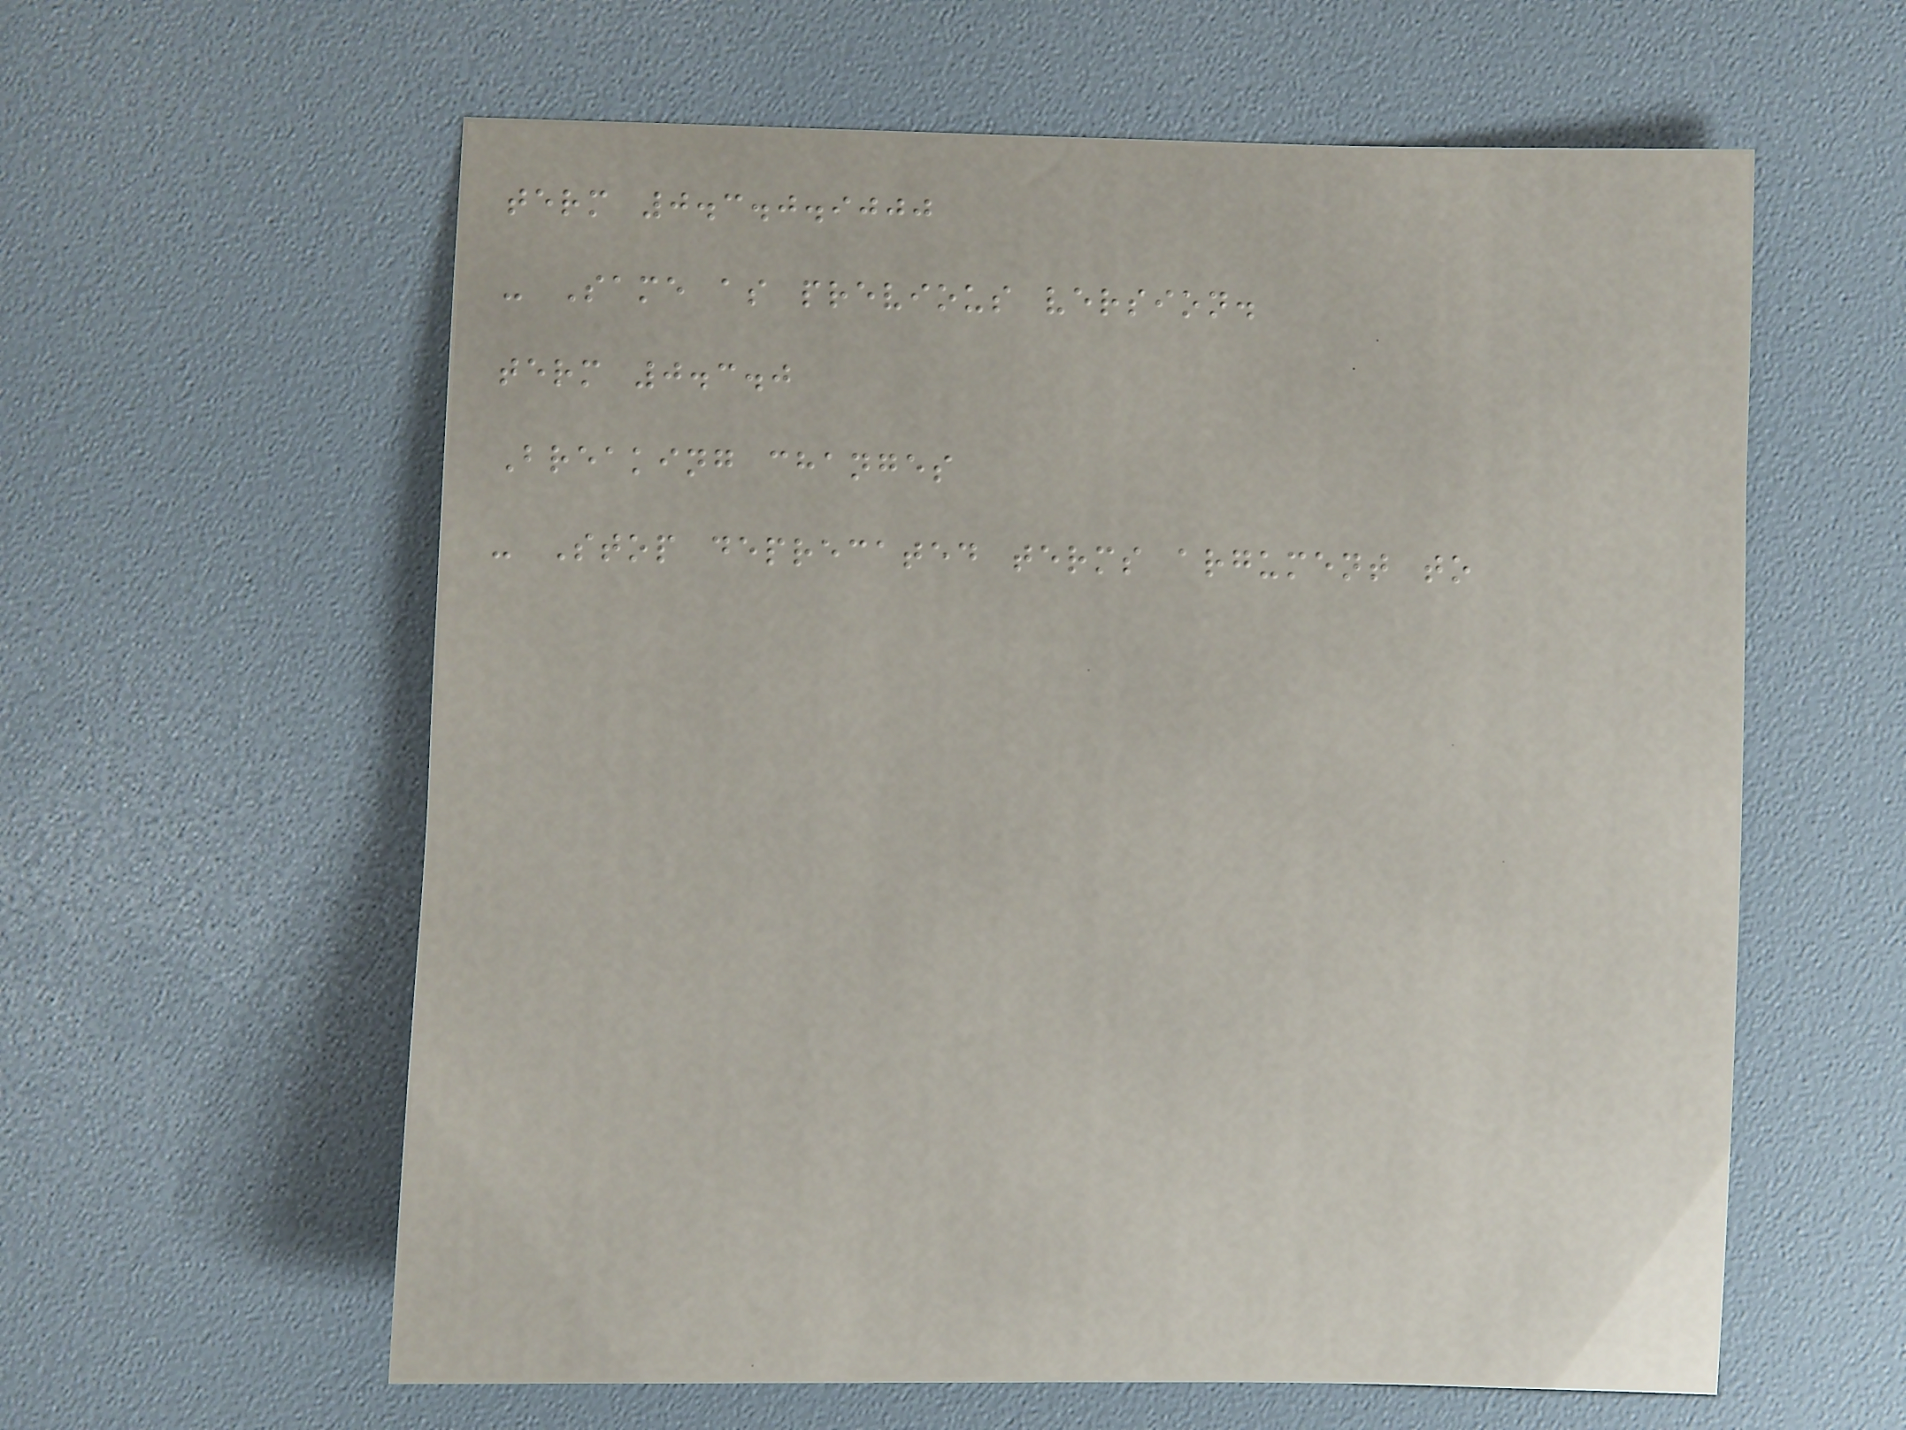term 0.3.0.9000
- Same as previous version.
term 0.3.0
Breaking changes
- Stop deprecated terms argument to
